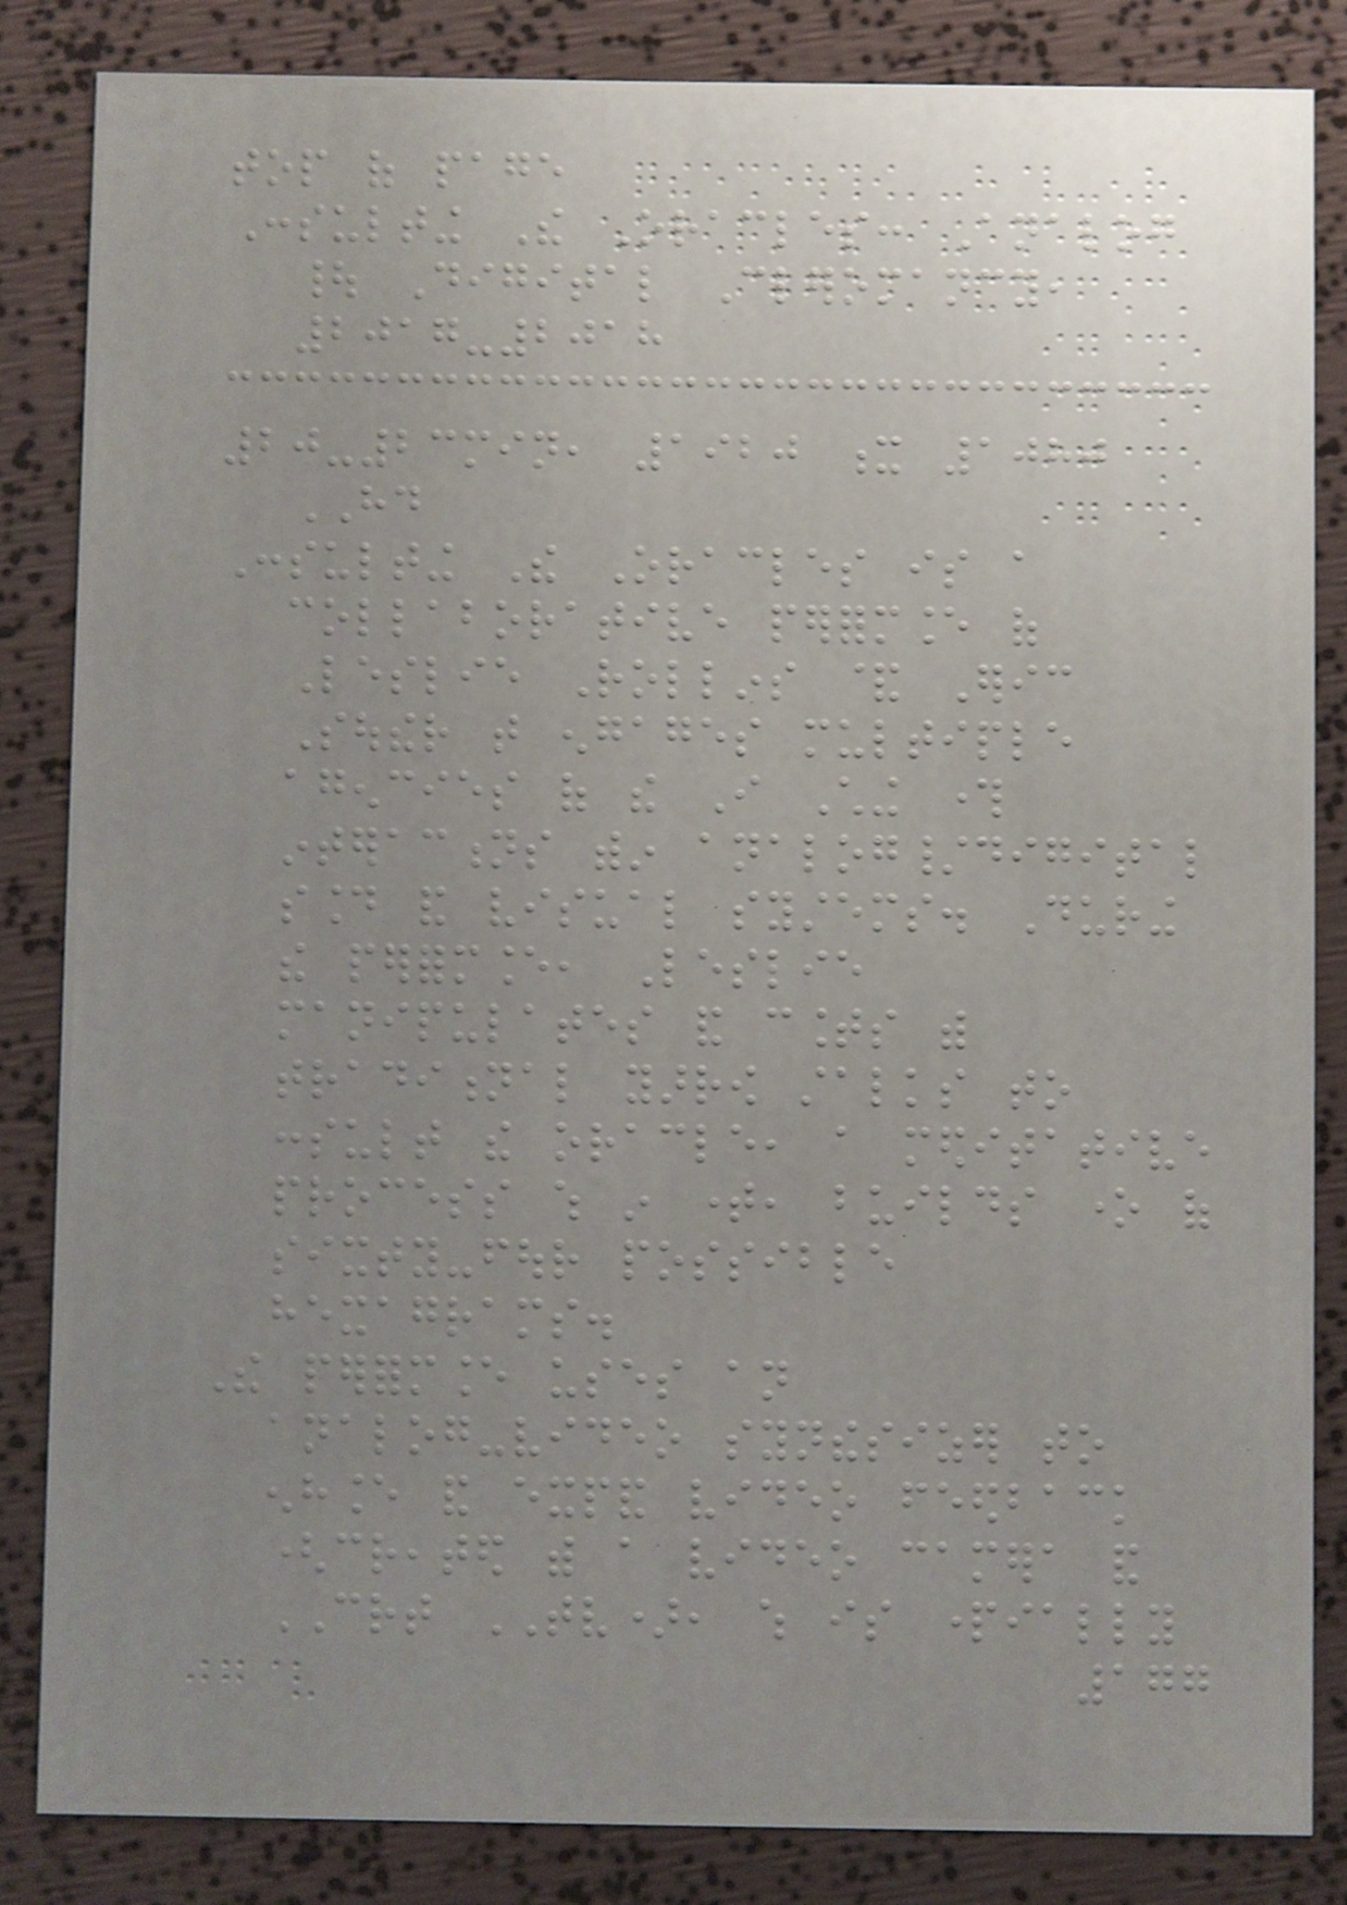top of page
Consulting The Oracles: Analog
| Digital Cleromancy,
2017-2018
20-23min, 1920 x 1080
HD
Consulting The Oracles is a
collaborative performance of
Leslie Rollins & Eric
Souther that engages multiple
agencies of the I Ching through
interactions within analog/digital
sound and visual systems. During
the performance, Leslie
manipulates and counts with
traditional yarrow stalks to
consult the oracle, a meditative
process which in time, builds one of
sixty-four possible
hexagrams.
The performance uses an
analog-video synthesizer to
enhance and expand video feedback
(created with a video camera and
CRT TV), which is partially
177
